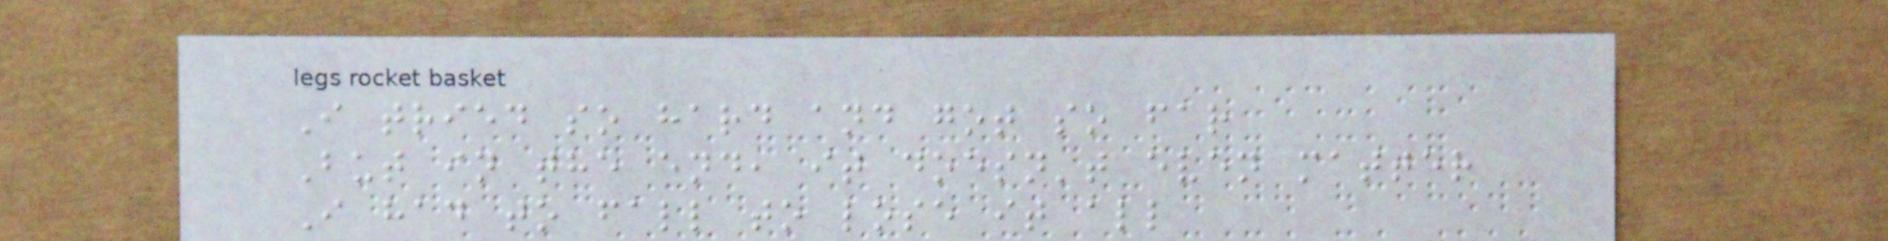I tried so hard and got so far
But in the end, it doesn't even matter
I had to fall to lose it all
